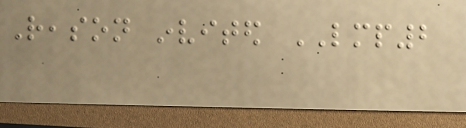Reason invited LMP2
